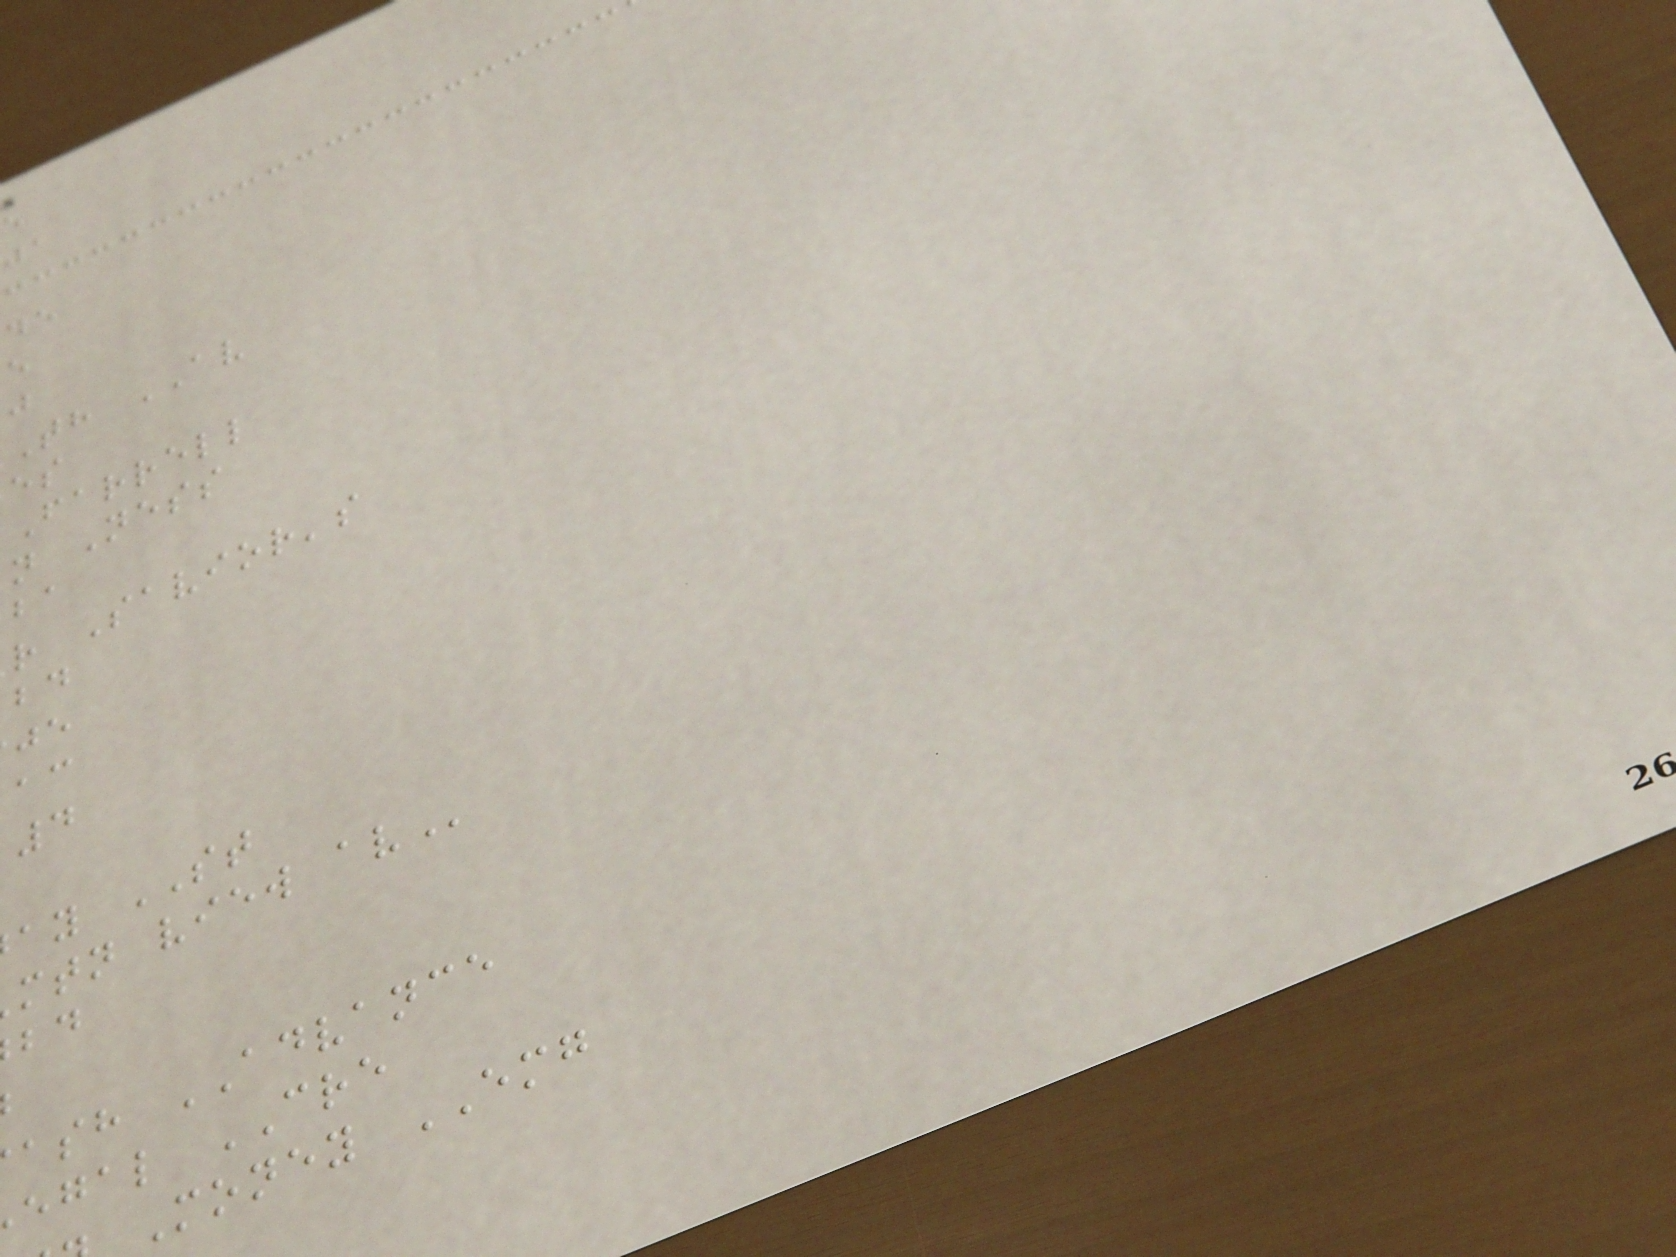th AV
Farrell
n Ness
r Savior's
ay ST
mtn view
ash ADVANCE
egal CRE
Money EMG
